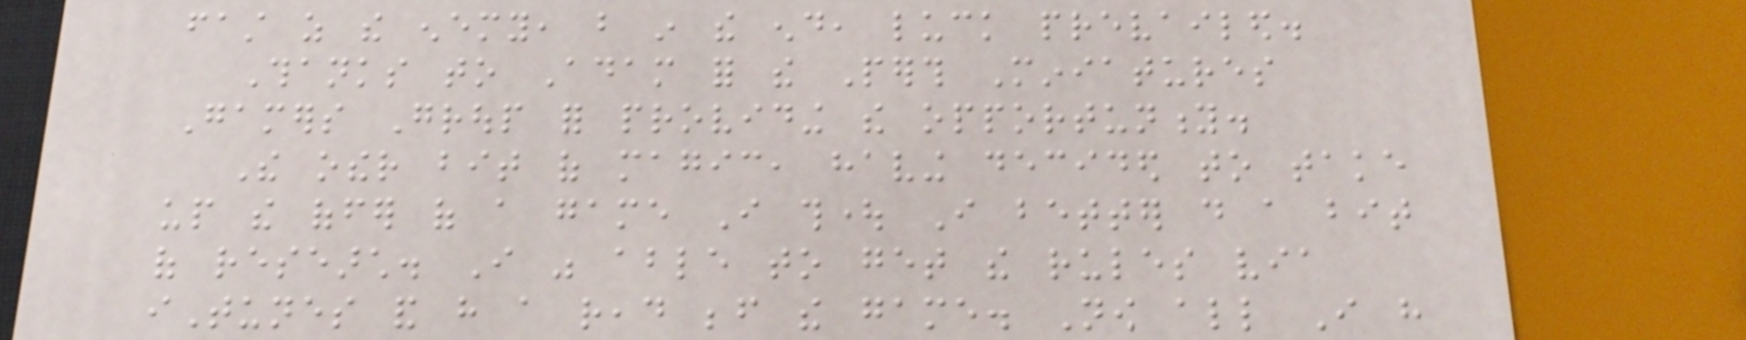fast as the enemy, but in the end, luck prevailed.
Thanks to Adam for the Perth Miniatures
Gamers Group for providing the opportunity.
The other bit of magic, having decided to take
up the offer of a game I thought I better do a bit
of research. I was able to get the rules via
iTunes and have a read before the game. Now all I have
